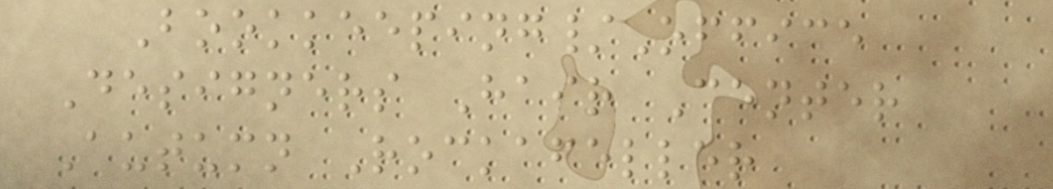Bookkeeping/Office
Designers Hair Center
Autumn Rockafeller
